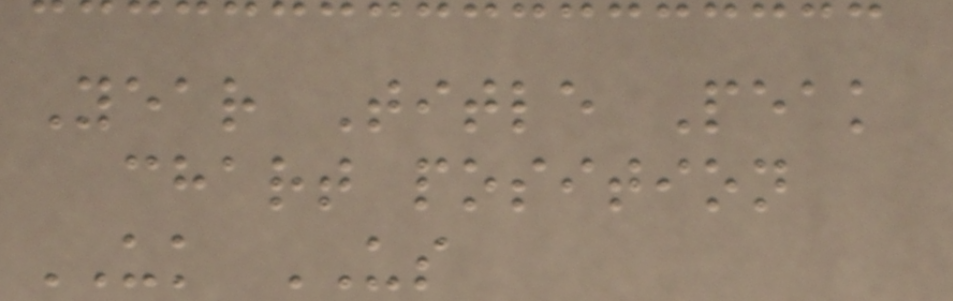Year Title Peak
chart position
UK US
